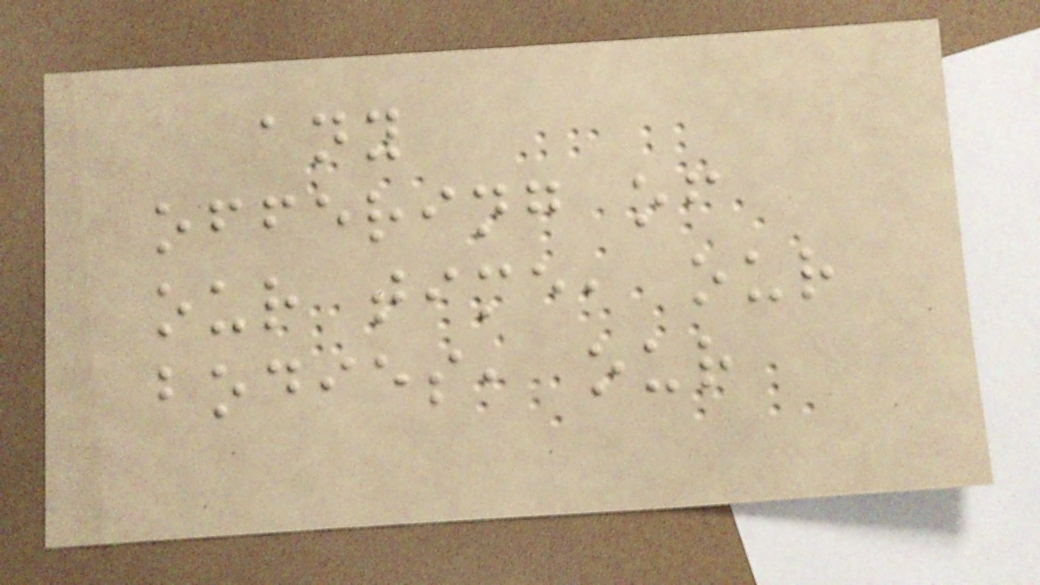any
offering of
our time, our
bodies, our
